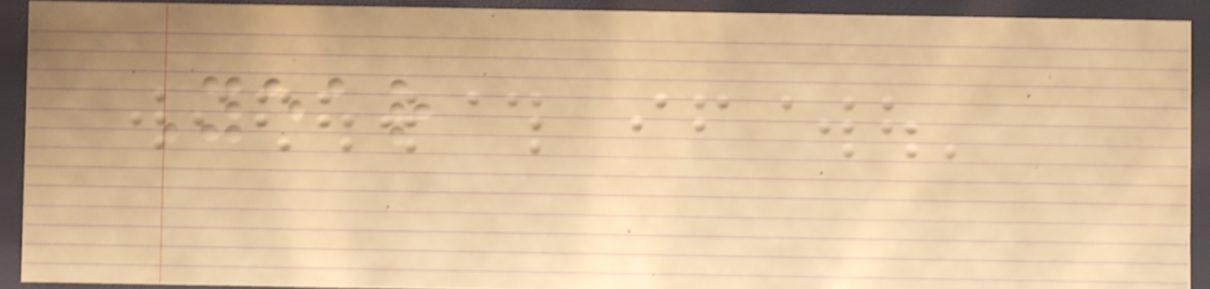Year
